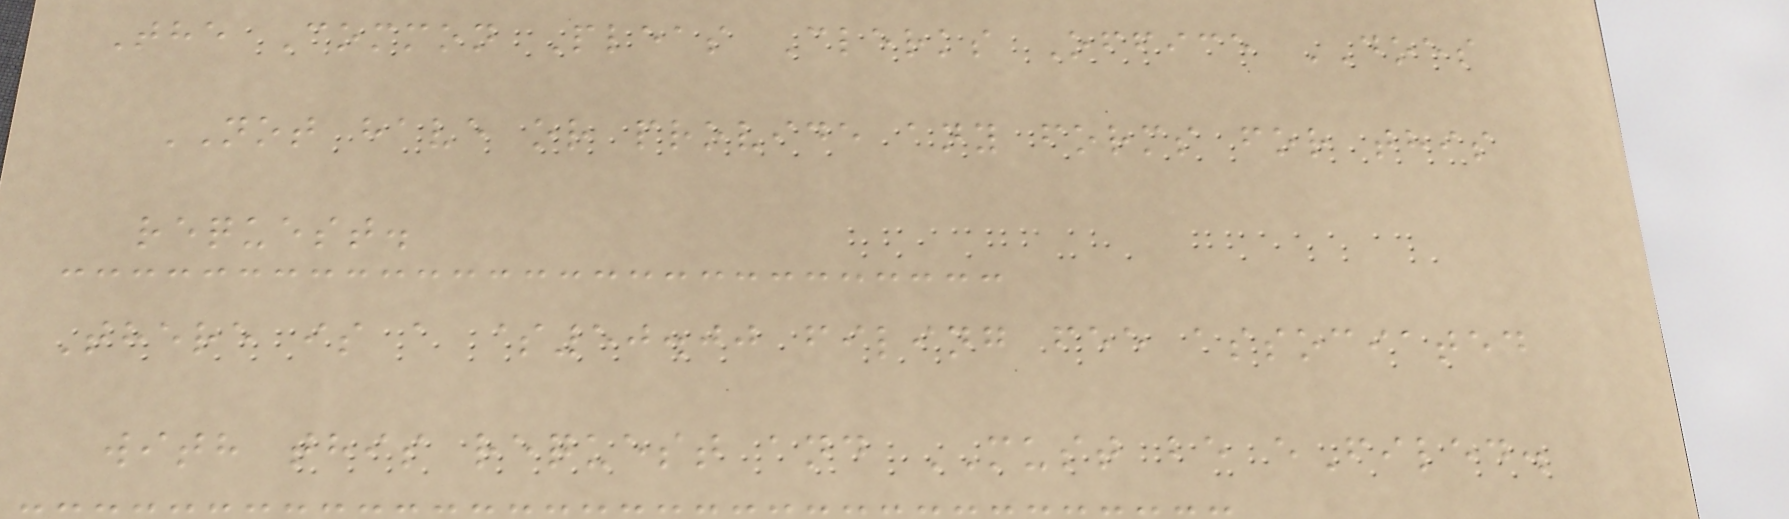The Common Pleas Clerks Office DOES
NOT have or provide any forms for this
request.
There is a $50.00 filing fee associated
with this request and MUST be eFiled.
